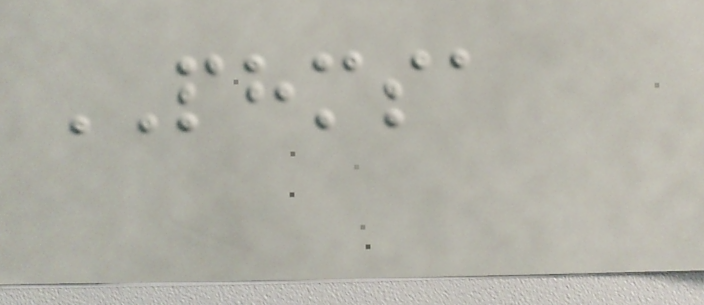PHMSA
